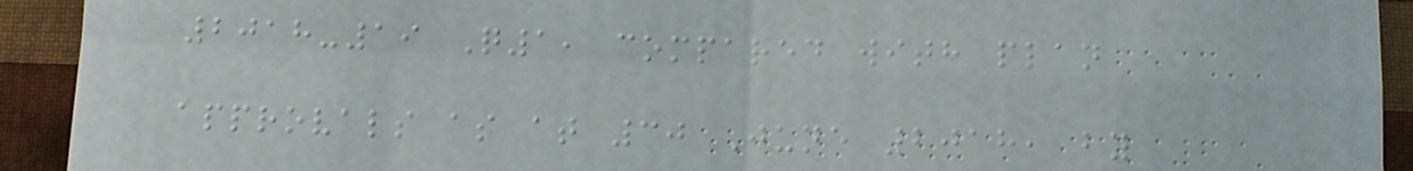2018-19 Q1, compared with plan
approvals as at 30 June 2018, by
